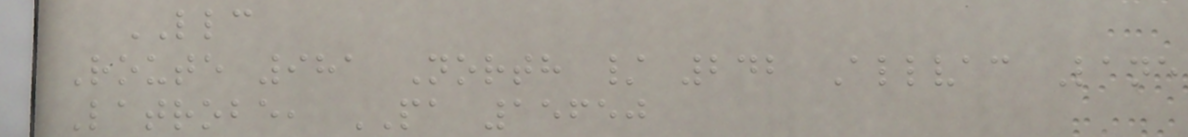LLC
Route 981 North / 242 Allvac Lane
Latrobe, PA 15650
